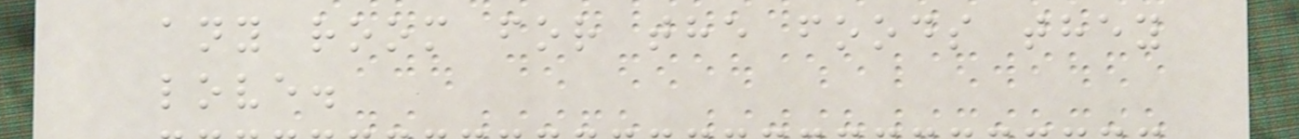any room for the foods they
love.
